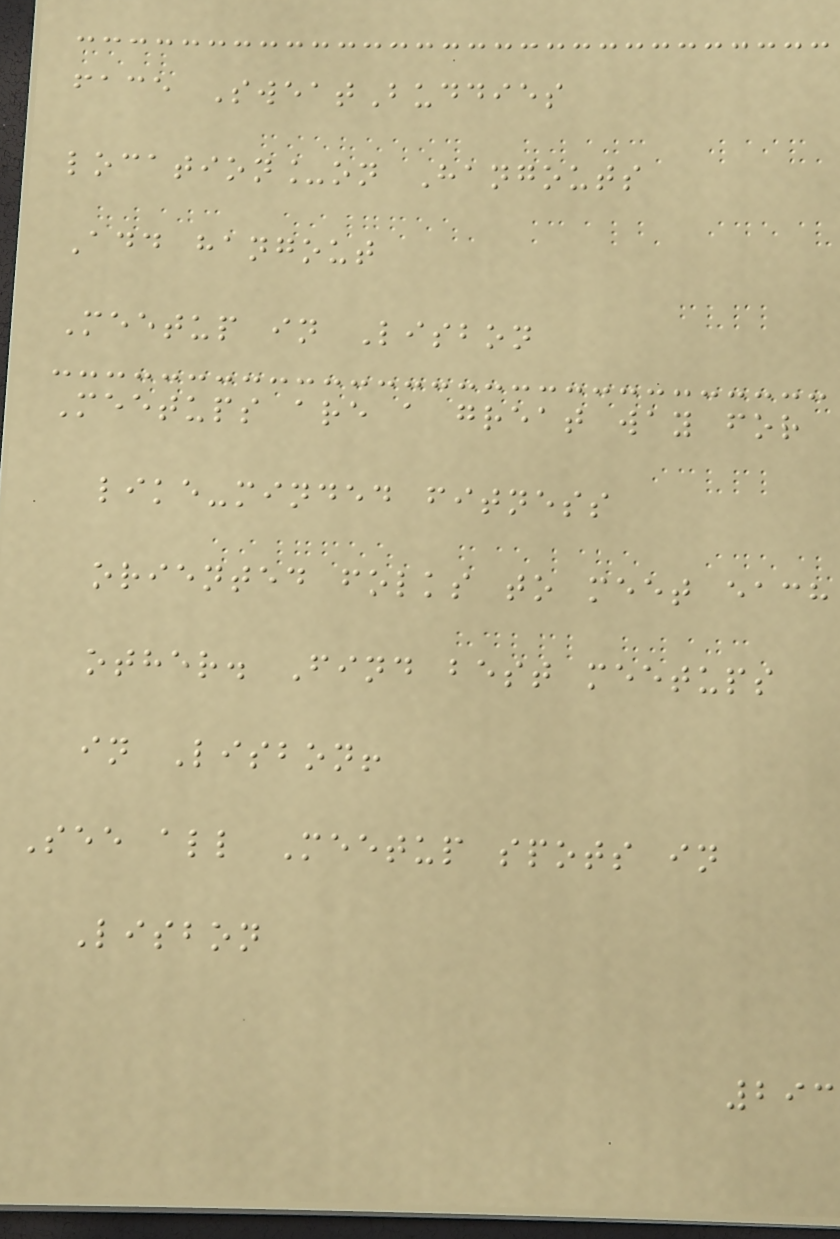face SweatBuddies
location_on Hangouts
Add hangout
Meetup in Lisbon
Meetups are a great way for
like-minded fitness
oriented folks to meet each
other. Find best meetups
in Lisbon!
See all Meetup spots in
Lisbon
293
